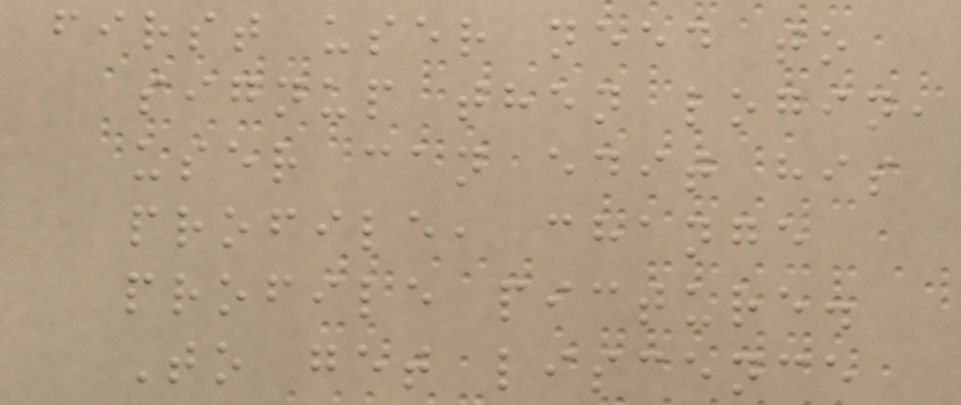first user need to
signup then login,
user can edit his
profile, change
profile picture.
To get liscence
